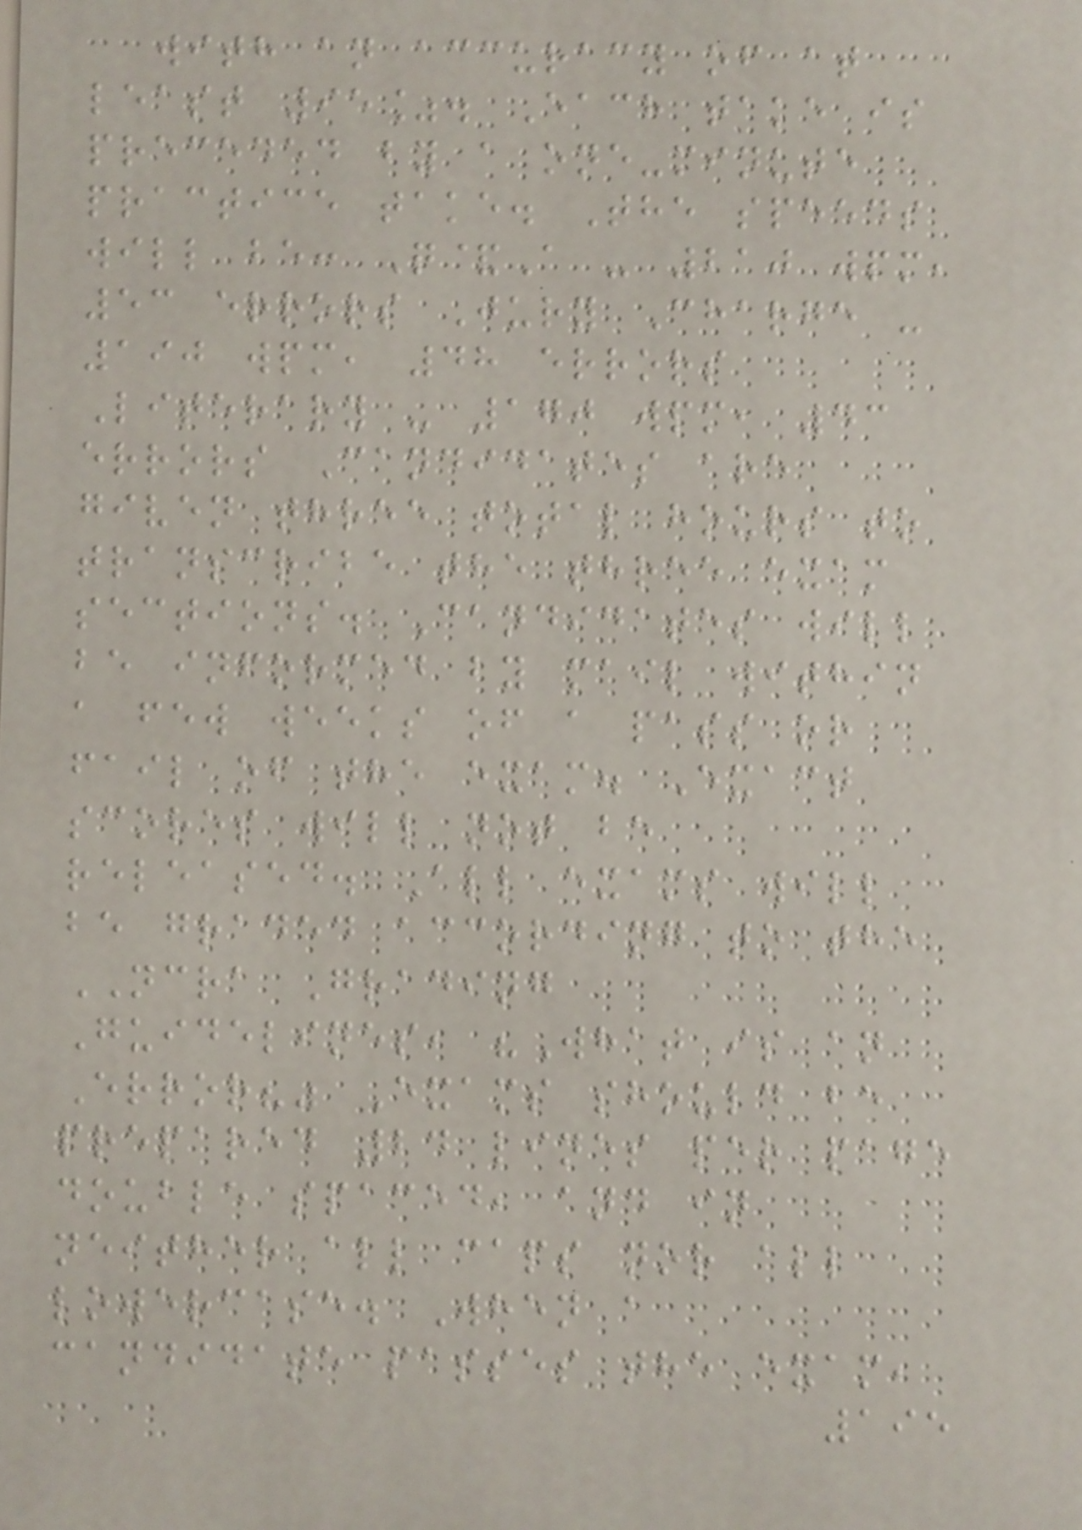with an accuracy of at
least 95%. Each take is
preceded by a one-minute
practice take. The speeds
will be: Q&A - 210 wpm,
53 errors Jury Charge -
190 wpm, 48 errors
Literary - 170 wpm, 43
errors Candidates are
given three total hours to
transcribe the three exam
sections. Candidates will
be informed by mail within
a few weeks of a pass or
fail of the exam. Exact
scores will not be
released. All exams will
be graded according to the
NCRA Grading
Guidelines, "What is an
Error?" Exams should be
prepared 24 lines per page
double spaced, and in
neither all caps nor all
lowercase. When a
candidate passes the exam,
195
